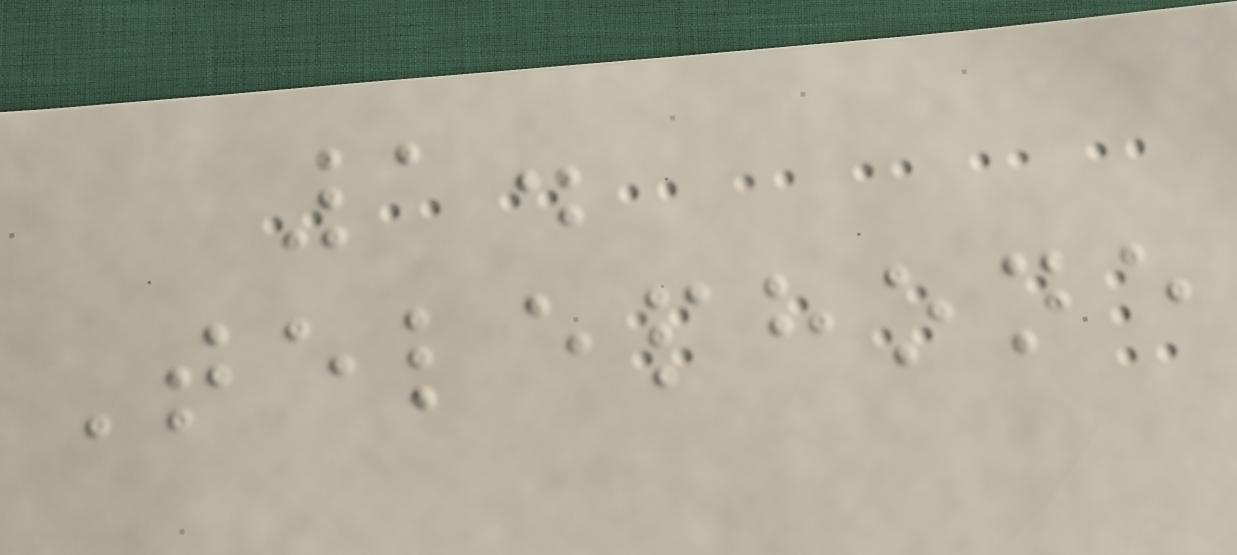1.
Telephone
